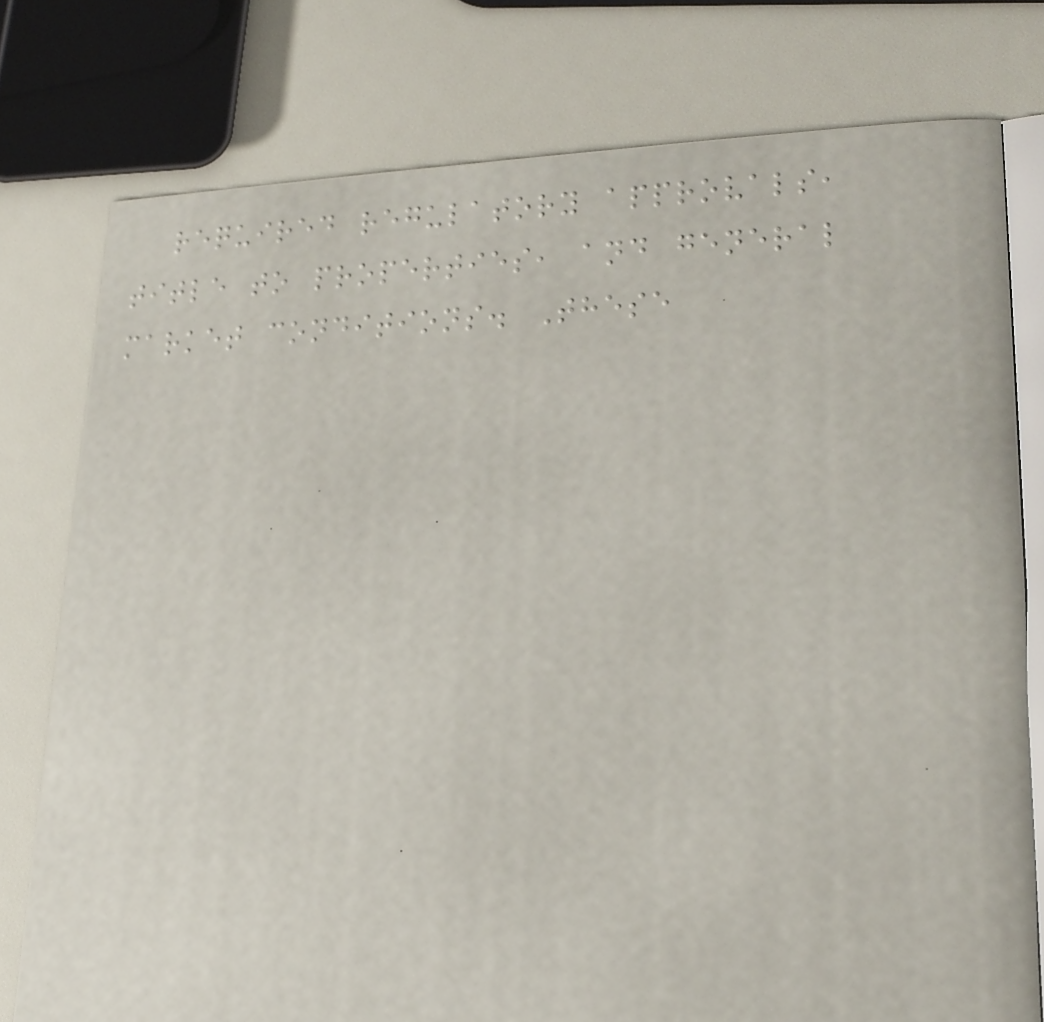required regulatory approvals,
title to properties, and general
market conditions. These
